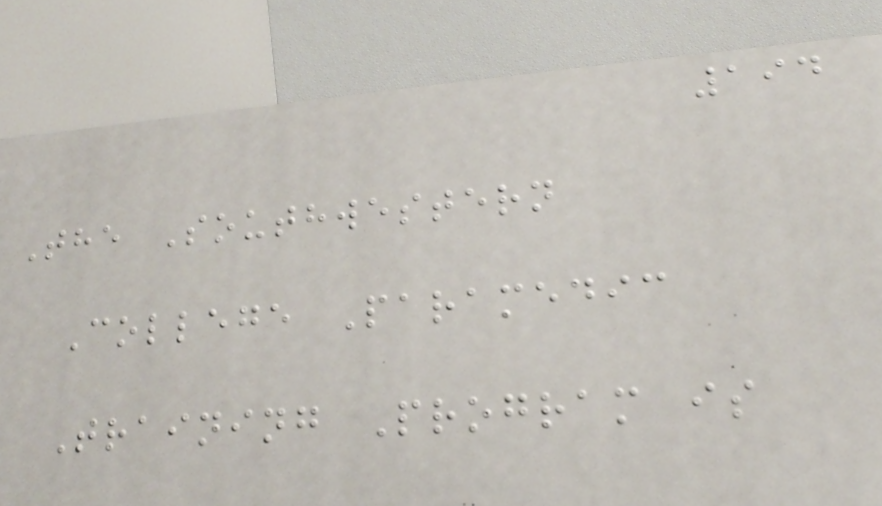194
The Southwestern
College Paramedic
Training Program is
